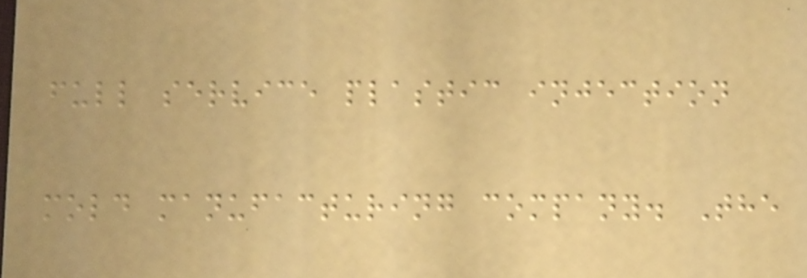full service plastic injection
mold manufacturing company. The
